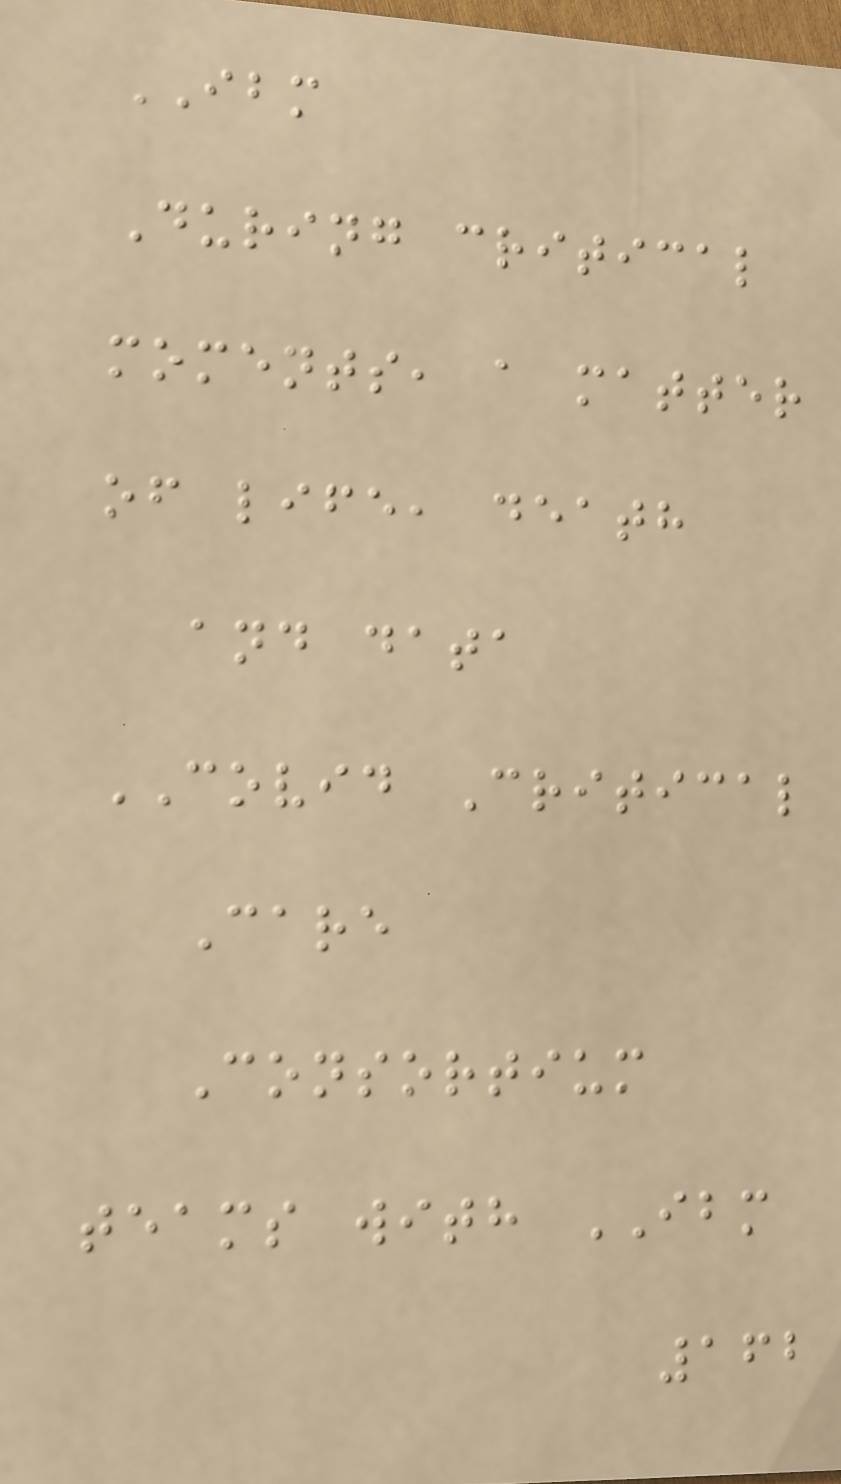IBM
During critical
moments, a matter
of life, death
and data
COVID Critical
Care
Consortium
teams with IBM
162
